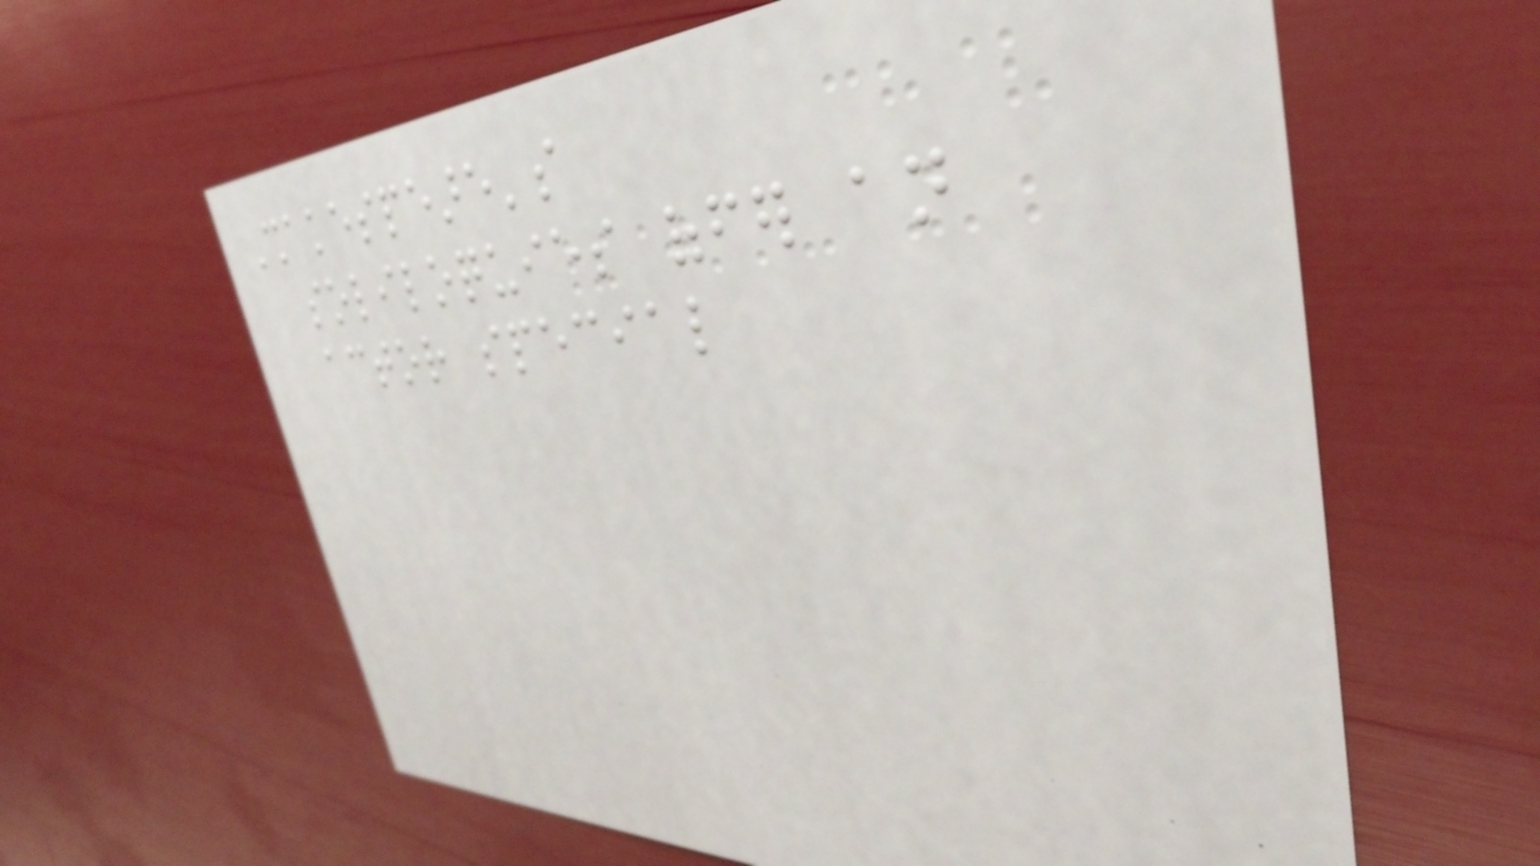Shakespeare's
soliloquies offer an
actor special
